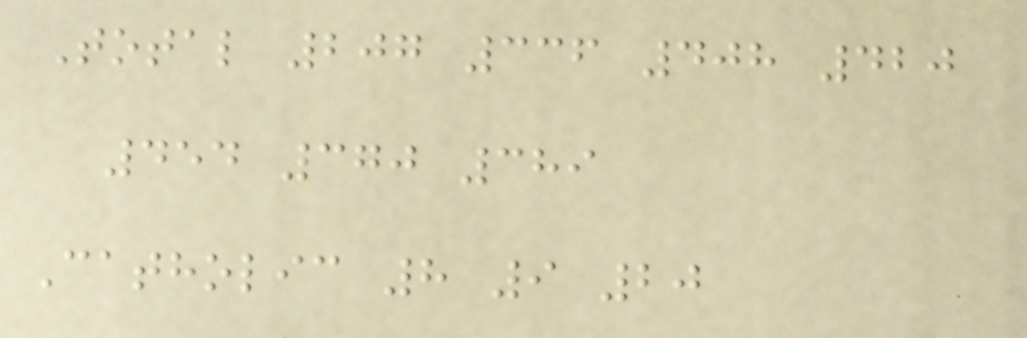Total 207 336 408 420
454 370 389
Catholic 8 9 20
